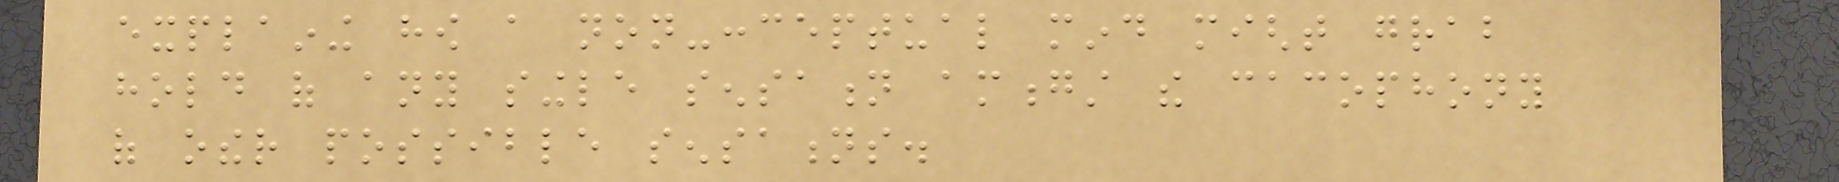explaining how a non-conceptual mind might grab
hold of any single sensation amongst the cacophony
of other possible sensations.
